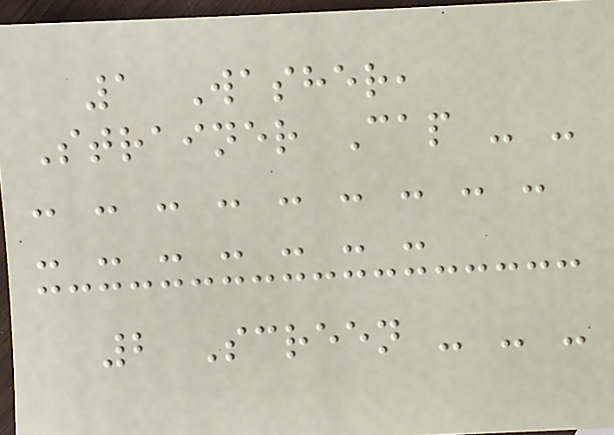1 Washer,
Strainer Cap - -
- - - - - - - - -
- - - - - - -
2 Screen - - -
